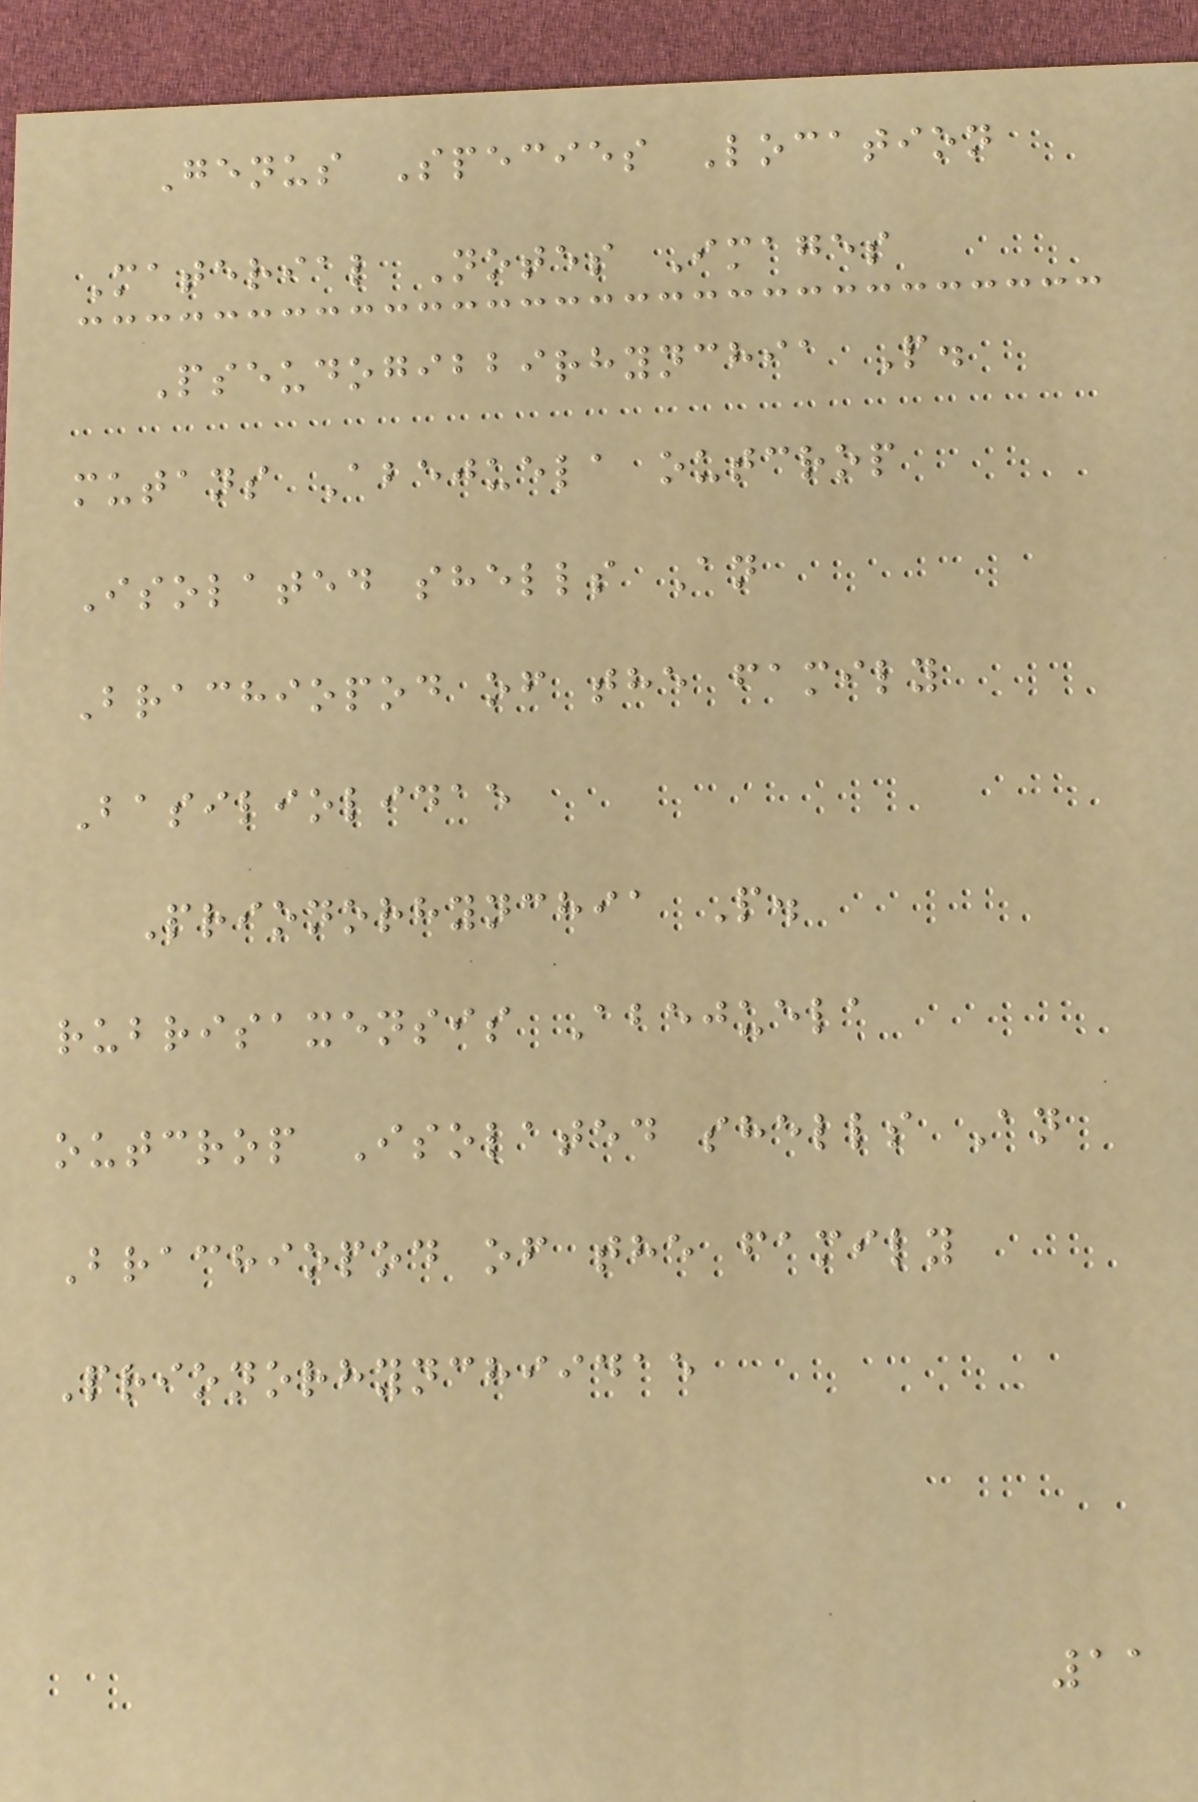Genus Species Location
Material Notes Images
Pseudogibbirhynchia P.
mutans Abejuela outcrop
Isolated shells An
Brachiopod of the family
Basiliolidae
Prionorhynchia P.
rubrisaxensis Abejuela
outcrop Isolated shells An
Brachiopod of the family
Prionorhynchiidae
11
